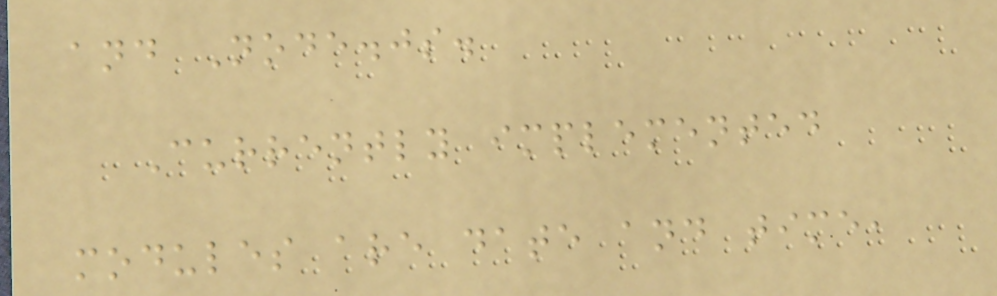and Node.js.
Currently implemented
modules are date and time,
